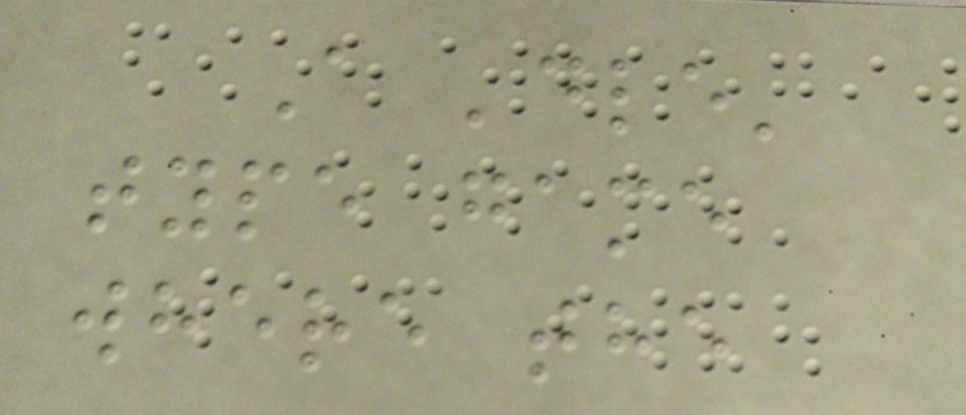A 'dle'
type game
where the
